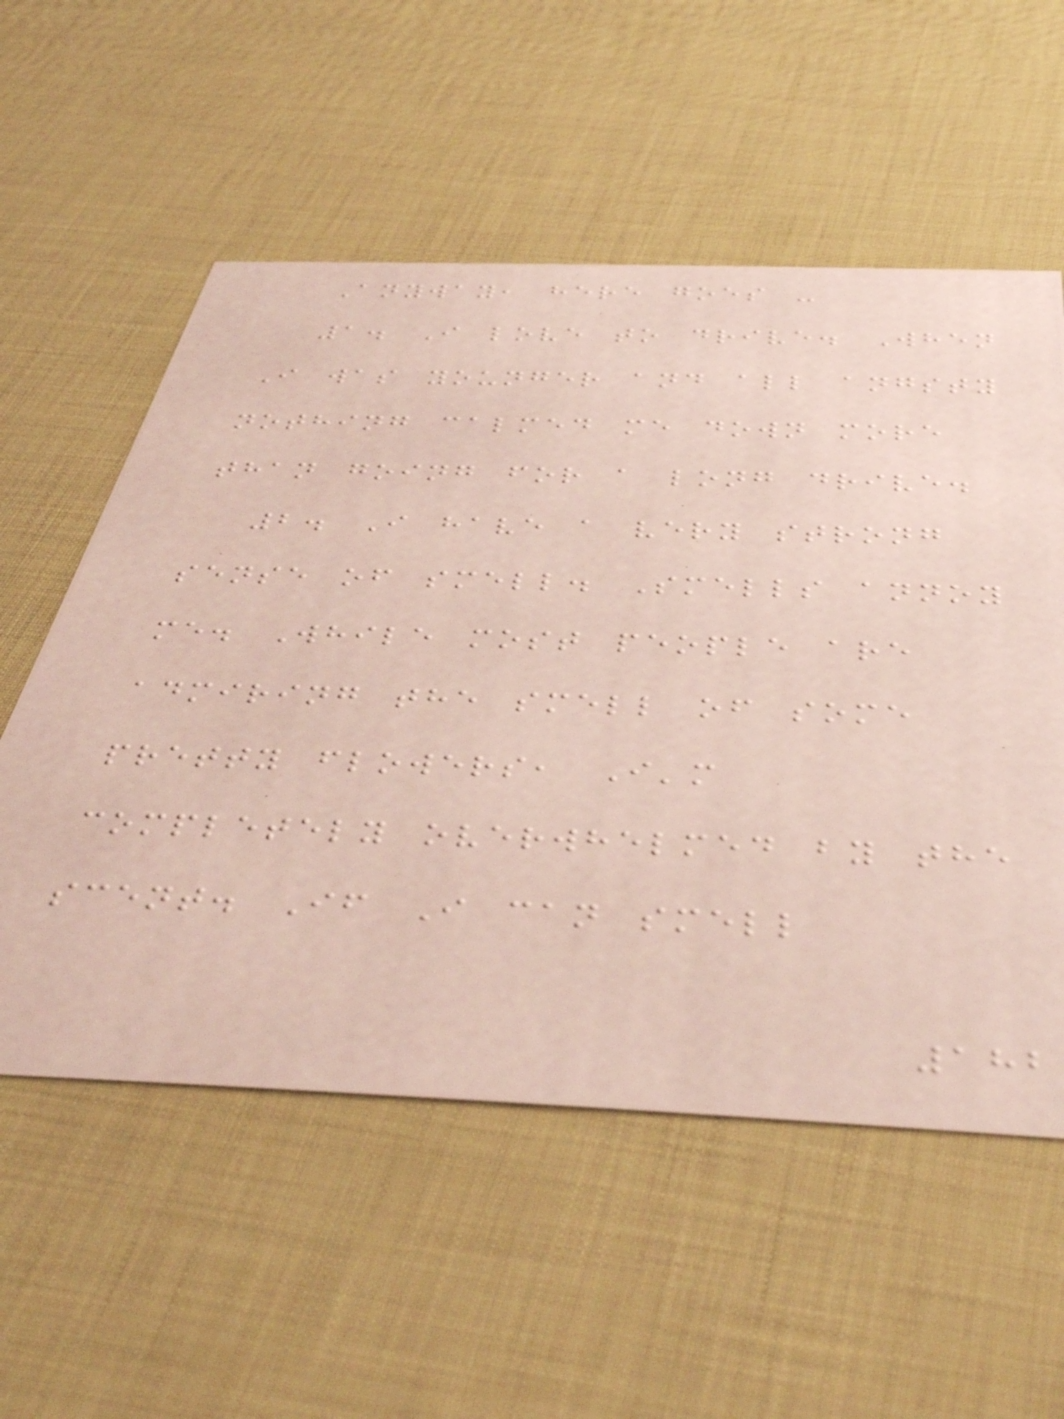Anyway, here goes -
1. I love to drive. When
I was younger and all angsty
nothing calmed me down more
than going for a long drive.
2. I have a very strong
sense of smell. Smells annoy
me. While most people are
admiring the smell of some
pretty flowers, I'm
completely overwhelmed by the
scent. If I can smell
182
